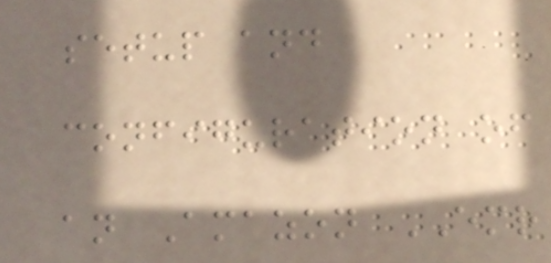setup and
configuration of
an Amazon EMR
